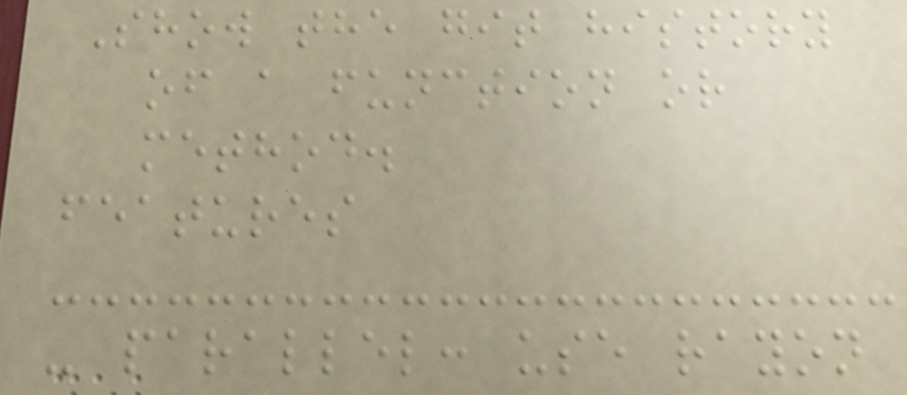Show the git history
of a function or
method.
features
- parallel: use rayon
